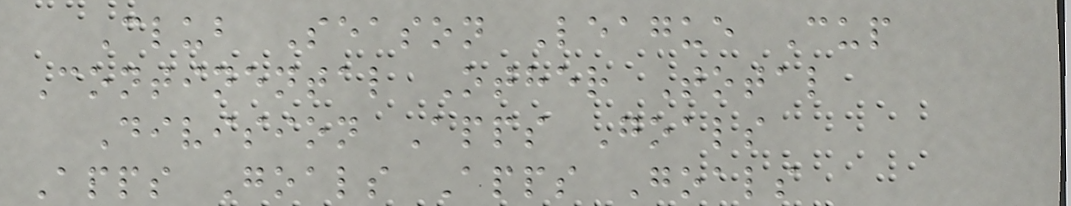Club Season League Cup
Continental Other Total
Division Apps Goals
Apps Goals Apps Goals
